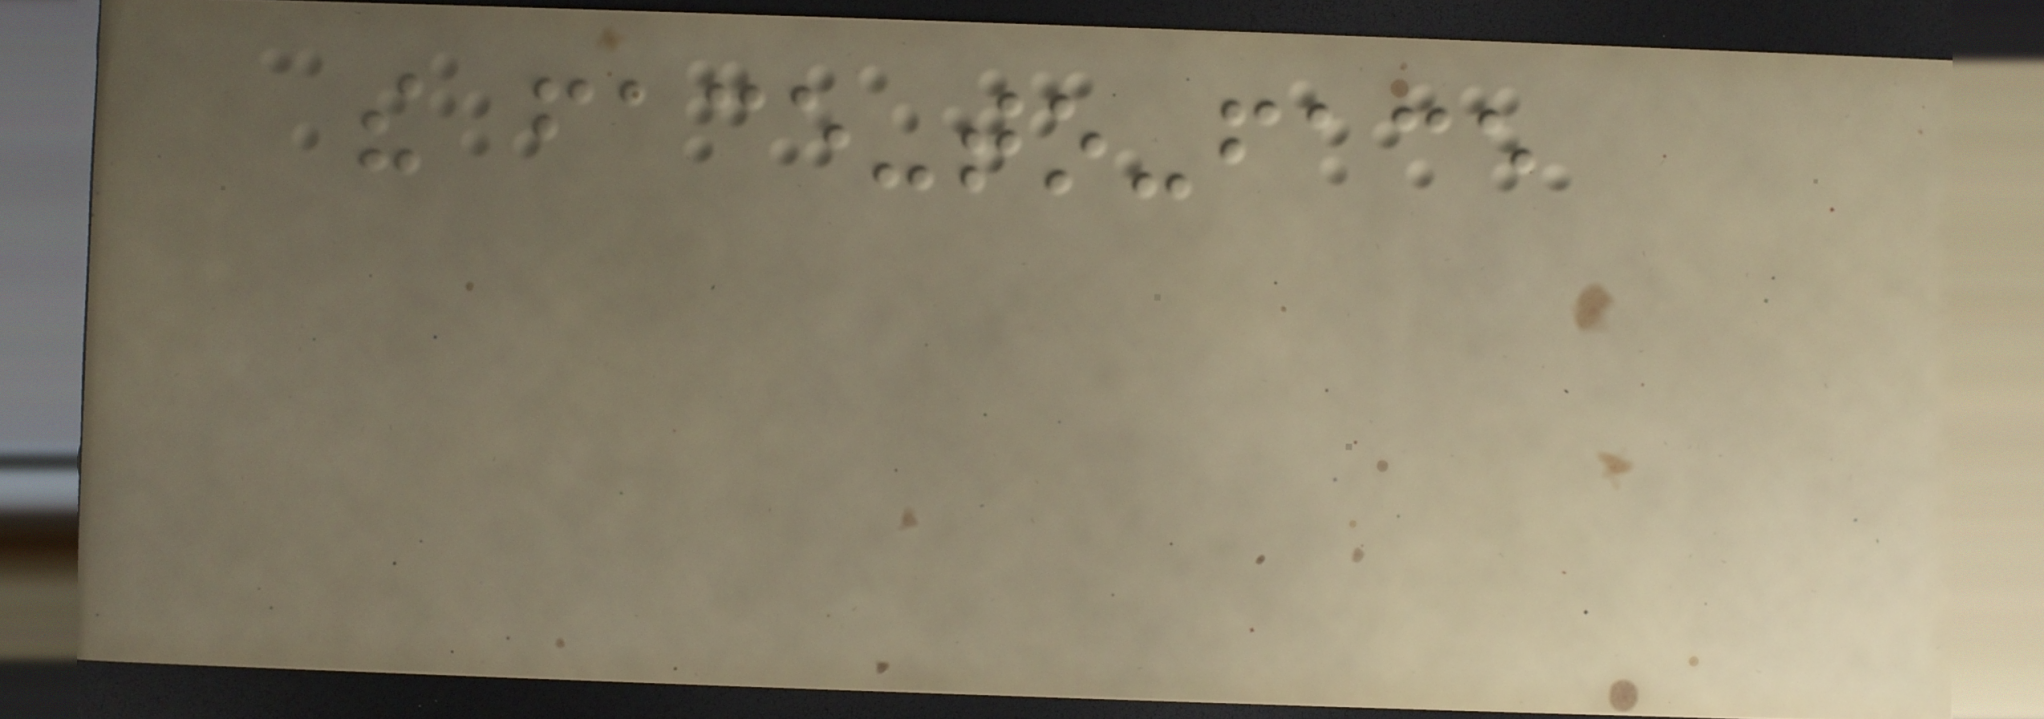the face-to-face
